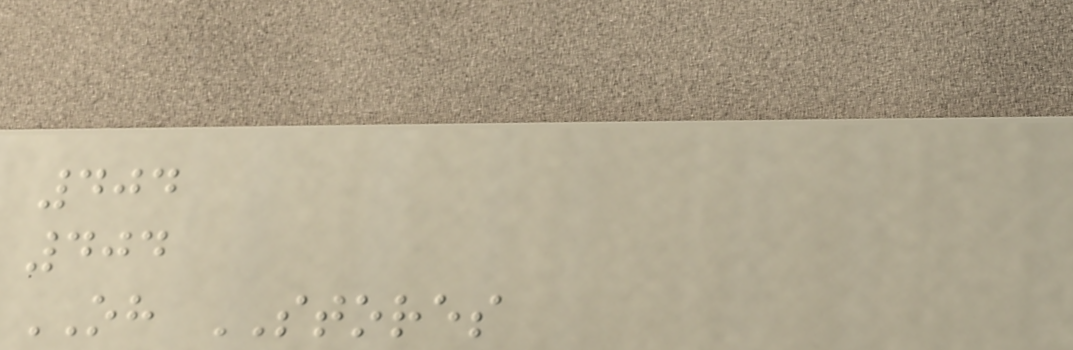404
404
OH STORES
